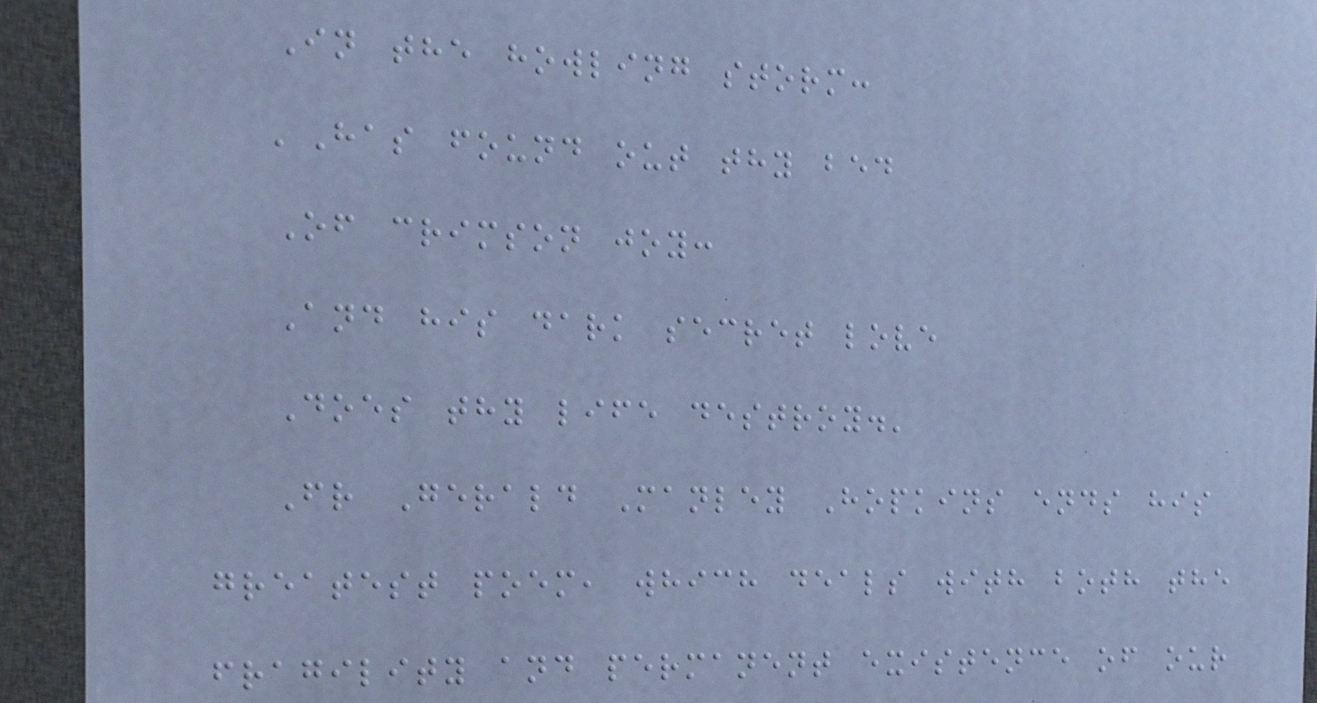In the howling storm:
'Has found out thy bed
Of crimson joy:
And his dark secret love
Does thy life destroy.'
Fr Gerald Manley Hopkins ends his
greatest poem, which deals with both the
fragility and permanent existence of our
